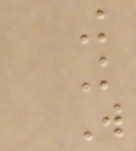K
K
W
